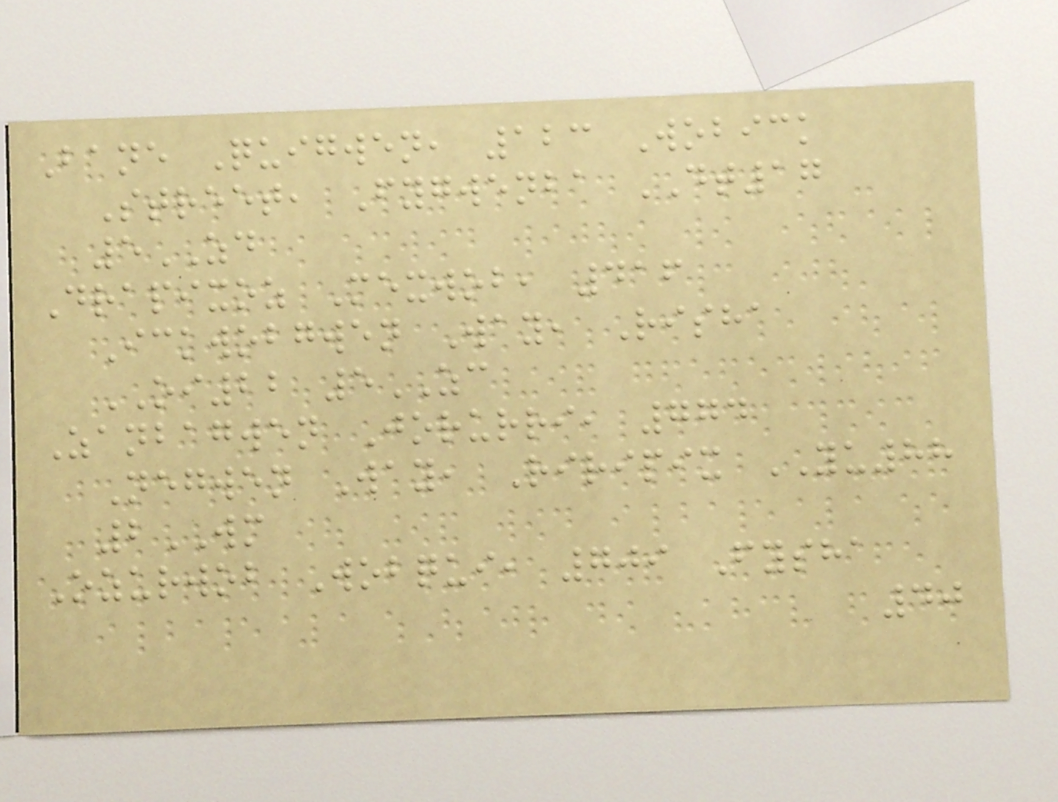Bane Quigwen, 123 Wobick
Street, Fygwenba DT17
5ZD
Drapixoz Mexwob, 416
Ickwobgwen Way, Risha
OI22 5ZC
Zanbagwen Jorurri, 774
Negwen Way, Riripix YU88
2WM
Ozurwob Wobqui, 709 Fysha
40
